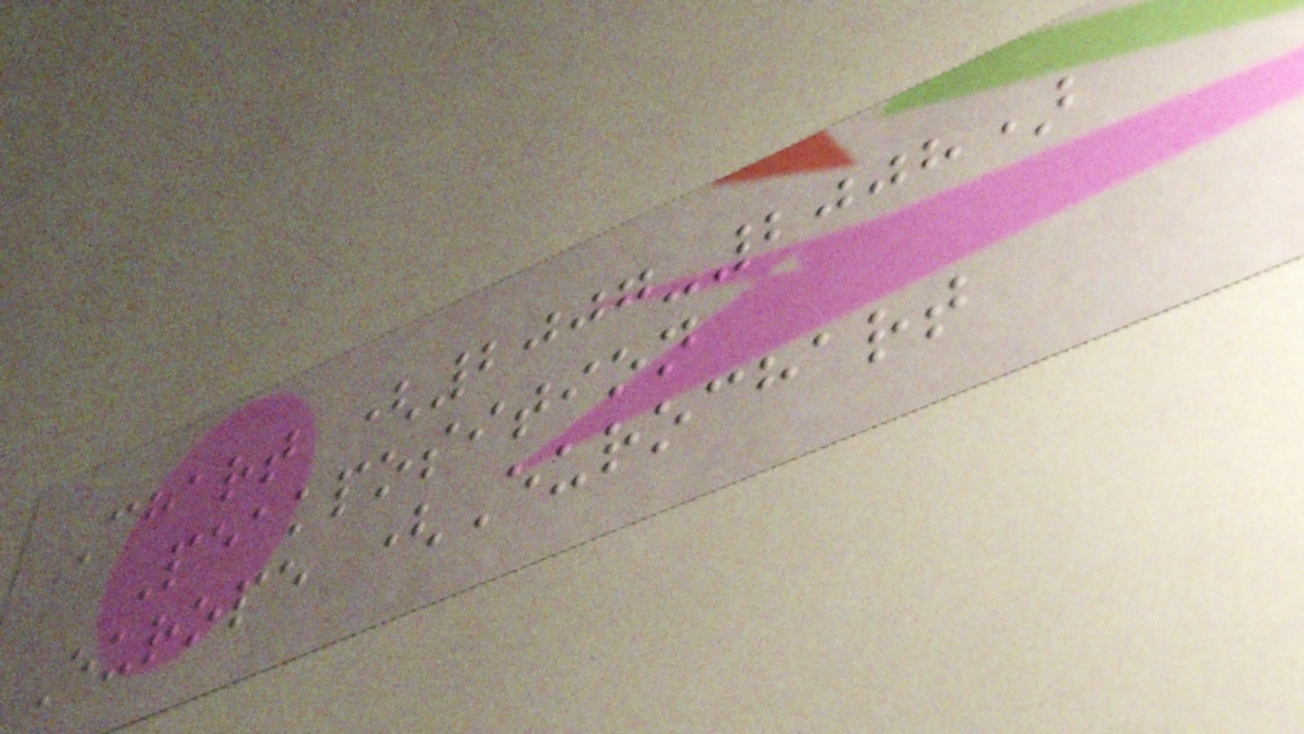Chart (2007-2008)
Peakposition
Europe (Eurochart
